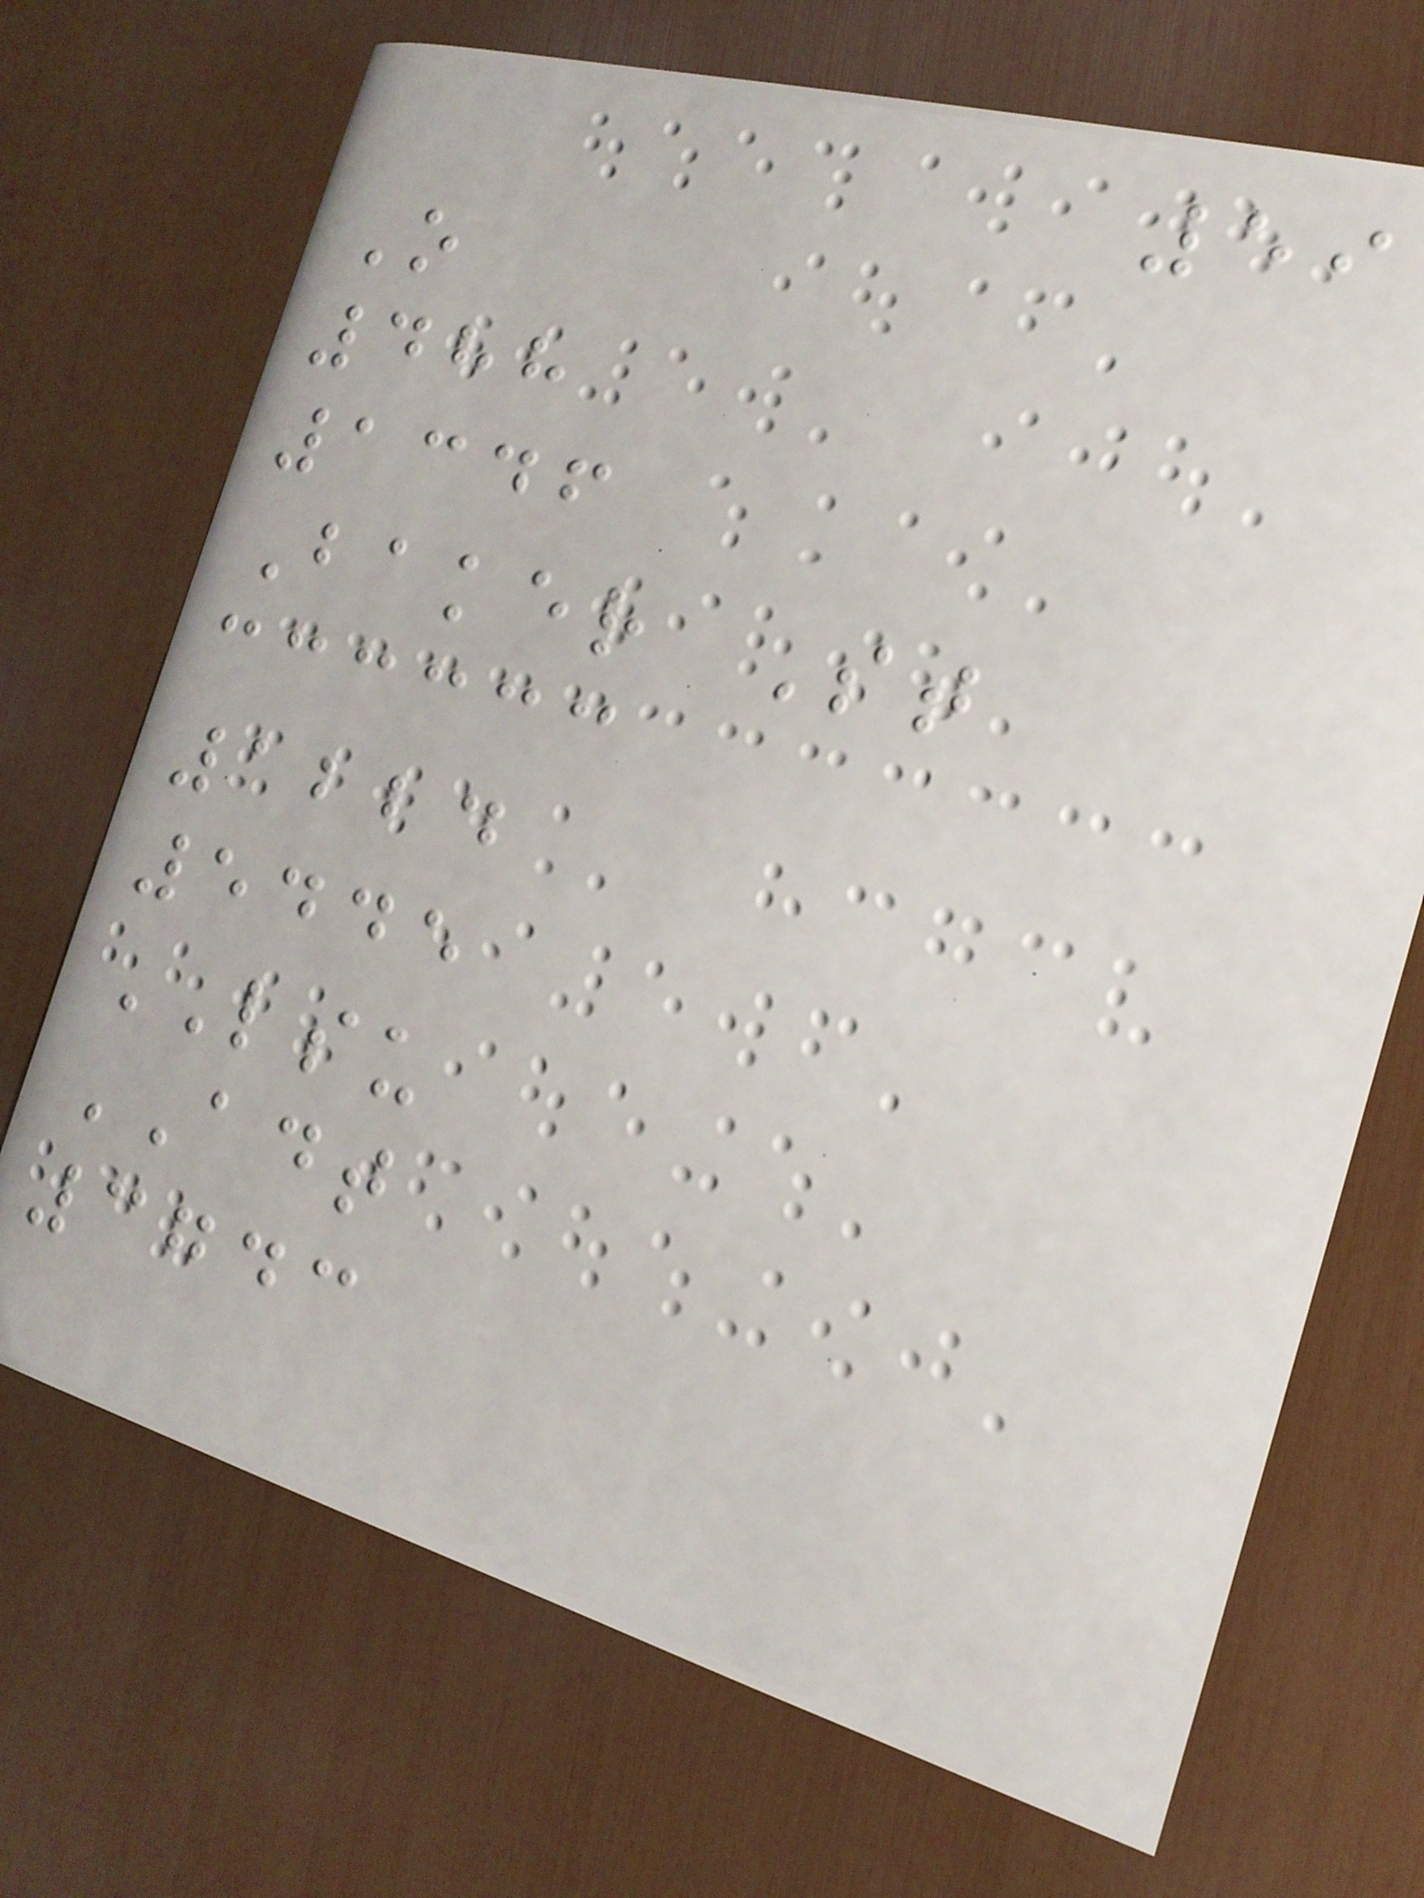59
O
488
1346
Baker St
1224
5445
LSU
ADT
3743
